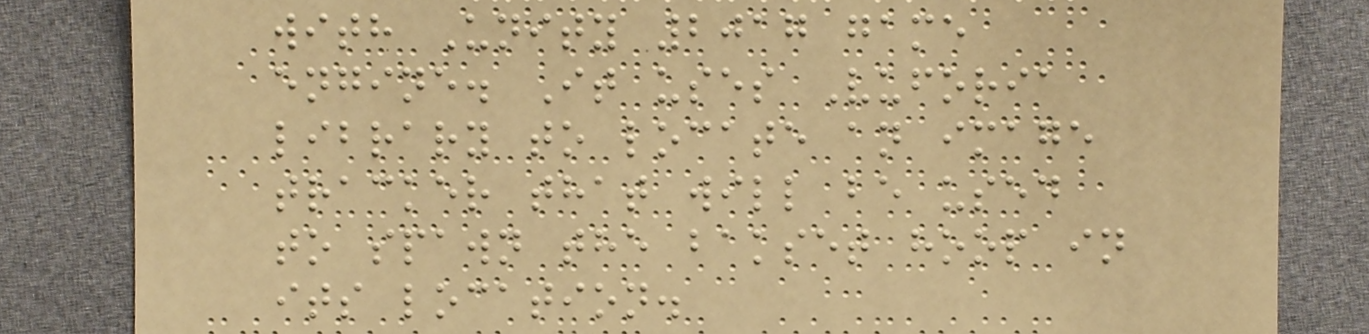with Unity 2017 game
engine. It uses Vuforia
library to locate an image
tracker that will be used
to spawn the bakset hoop in
its location.
